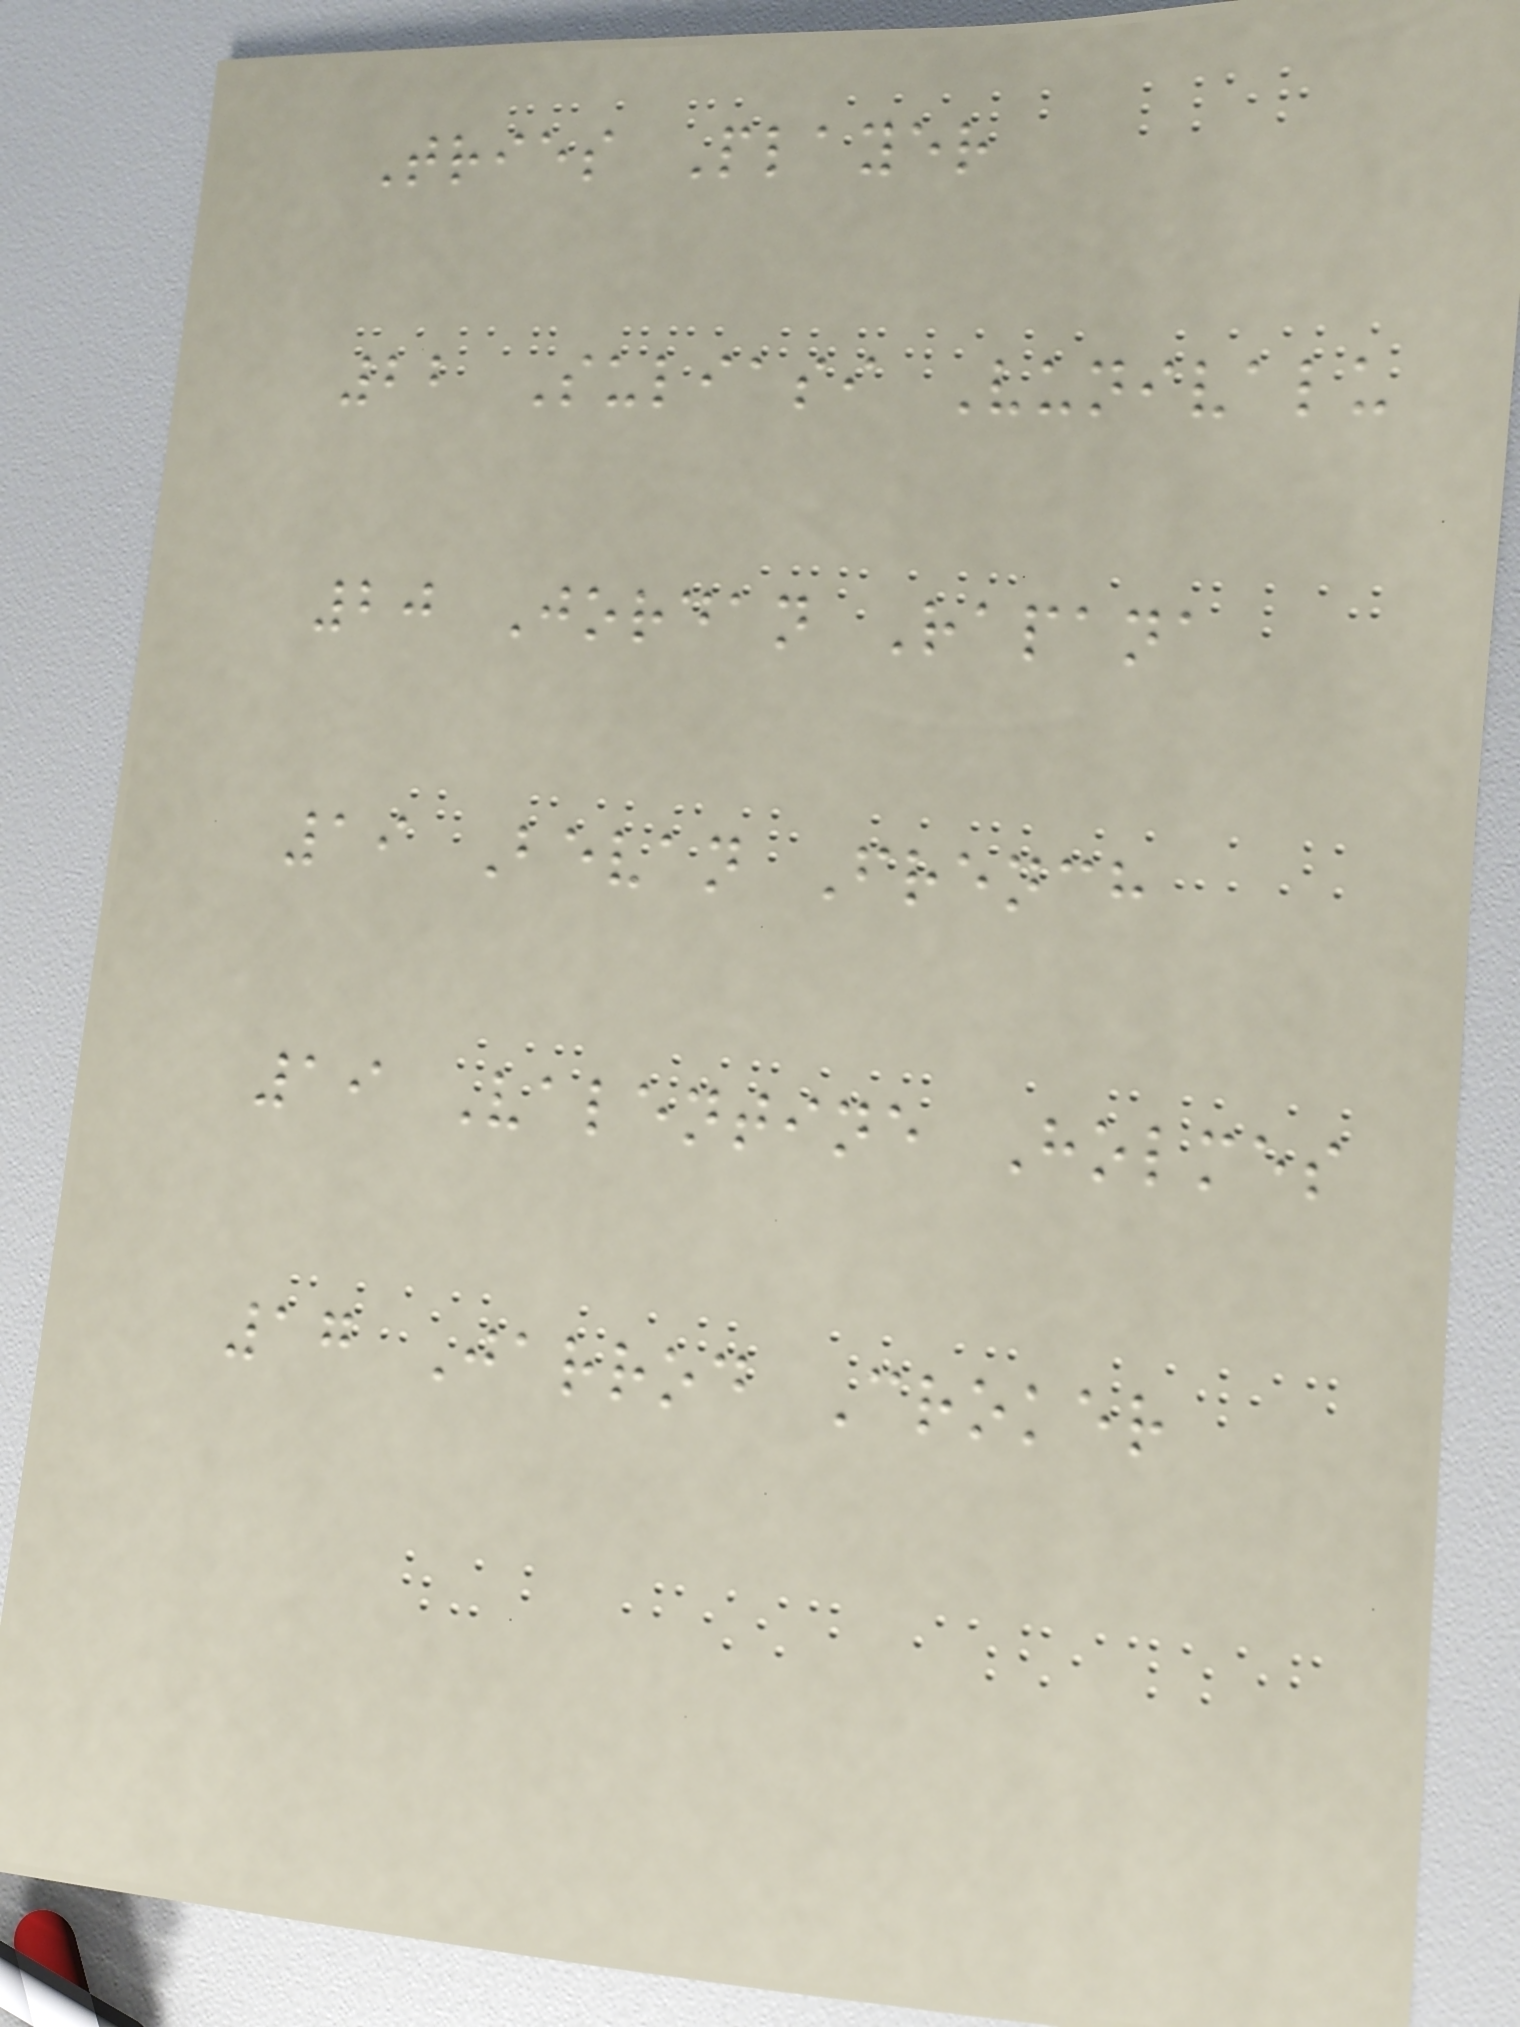Tries Player
22 Suliasi Vunivalu
20 Jordan Rapana
19 Bevan French
19 Valentine Holmes
17 Jarrod Croker
